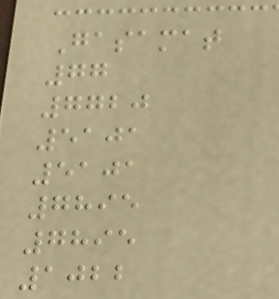Gasamat
77
7720
5101
5101
7895
7895
1022
